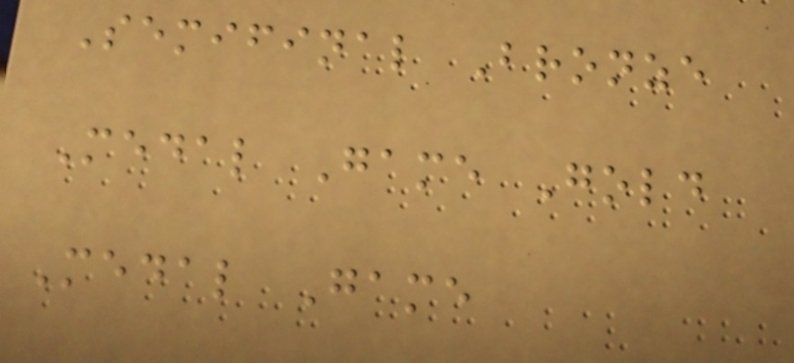Semifinal Bronze
Medal Game Gold
Medal Game
